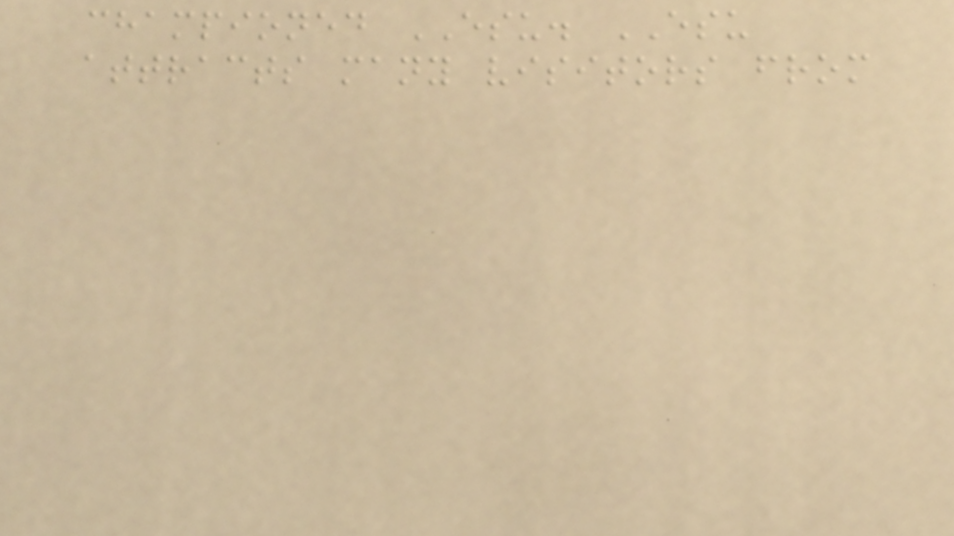championed ESU. ESU
attracts many visitors from
